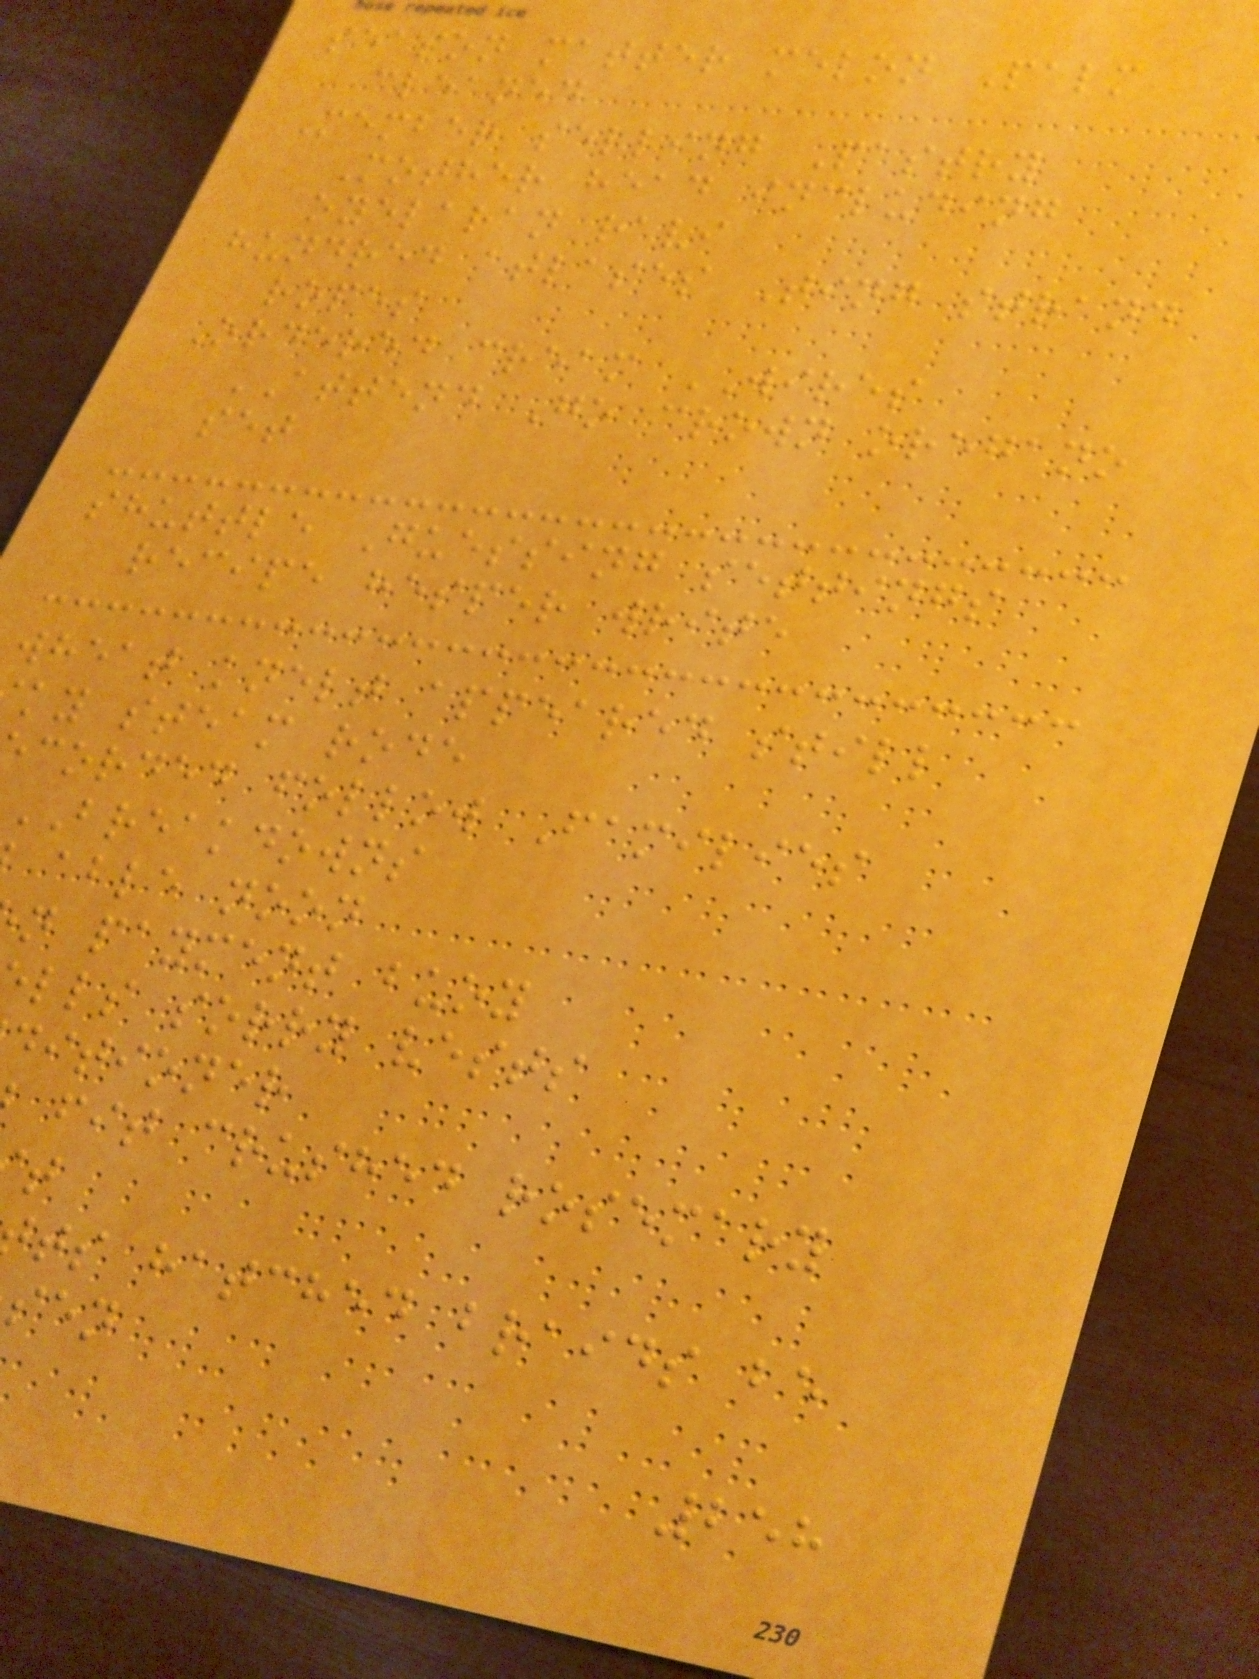season matter melon Palm
cleaned
Member selling Pastry
Mother head including
oyelaran ravi
hundred atlases Ting strand
ropes
Ordered cream WIRES
ATTEND Go crown oregano
set
shuttle Guessing settings
recipe hesper write
wheat knelt appeared still
ky steam rode
corded follow Families
BREAKDOWNS
able noon
n payment buoy
lls sorry vests
ditioner
fit crushed rosemary
ts hatched braids be
258
